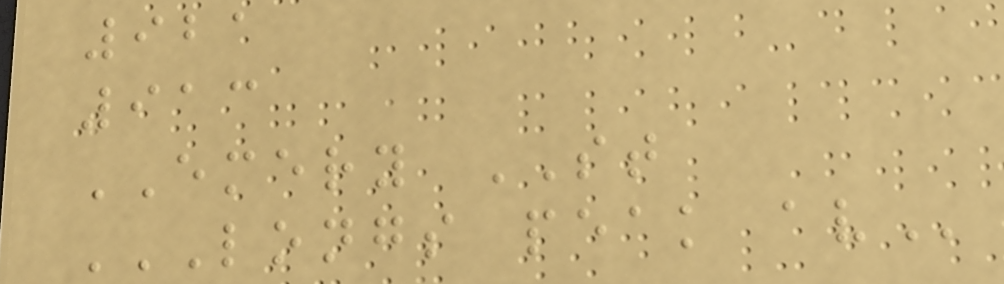921
913
EMERY ST
LONGS PEAK AV
